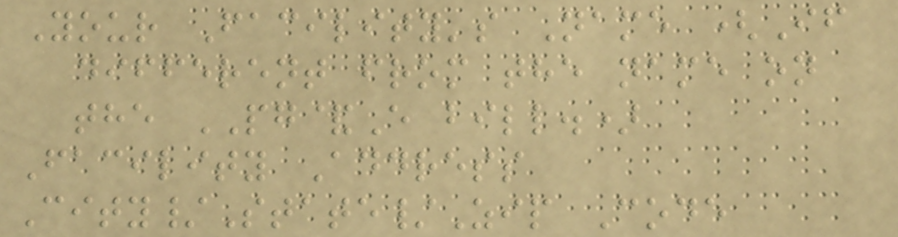Your Facility's Name (If
different from the name on
the PG&E bill.)
Facility Address
City/State/Zip Code
